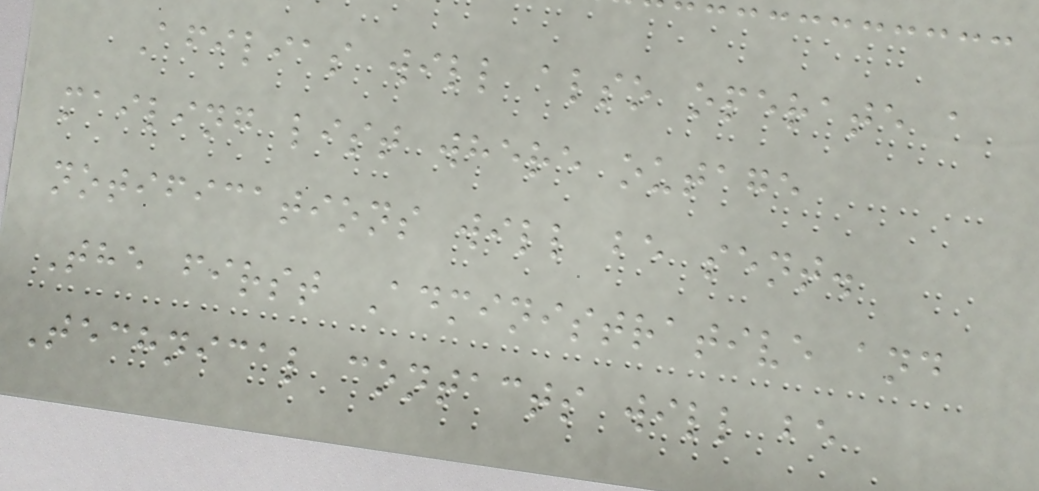Afilias will also operate a
mailing list where outage
notifications will be sent.
The first Administrative and
Technical contacts will be
